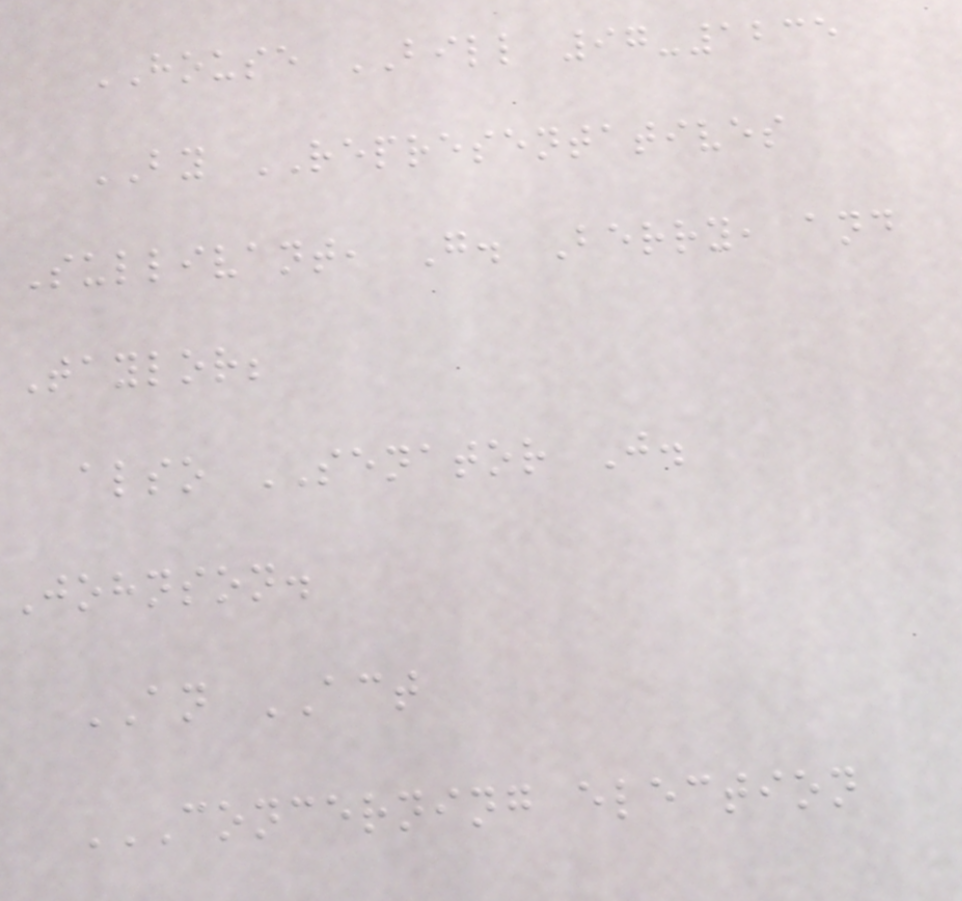HOUSE BILL 97-1235
BY REPRESENTATIVES
Sullivant, G. Berry, and
Taylor;
also SENATOR J.
Johnson.
AN ACT
CONCERNING ELECTION
